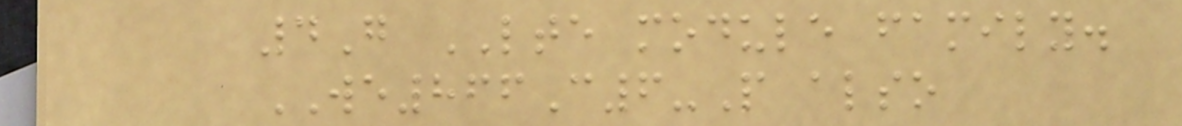4G LTE module family.
WE866C6-P also
